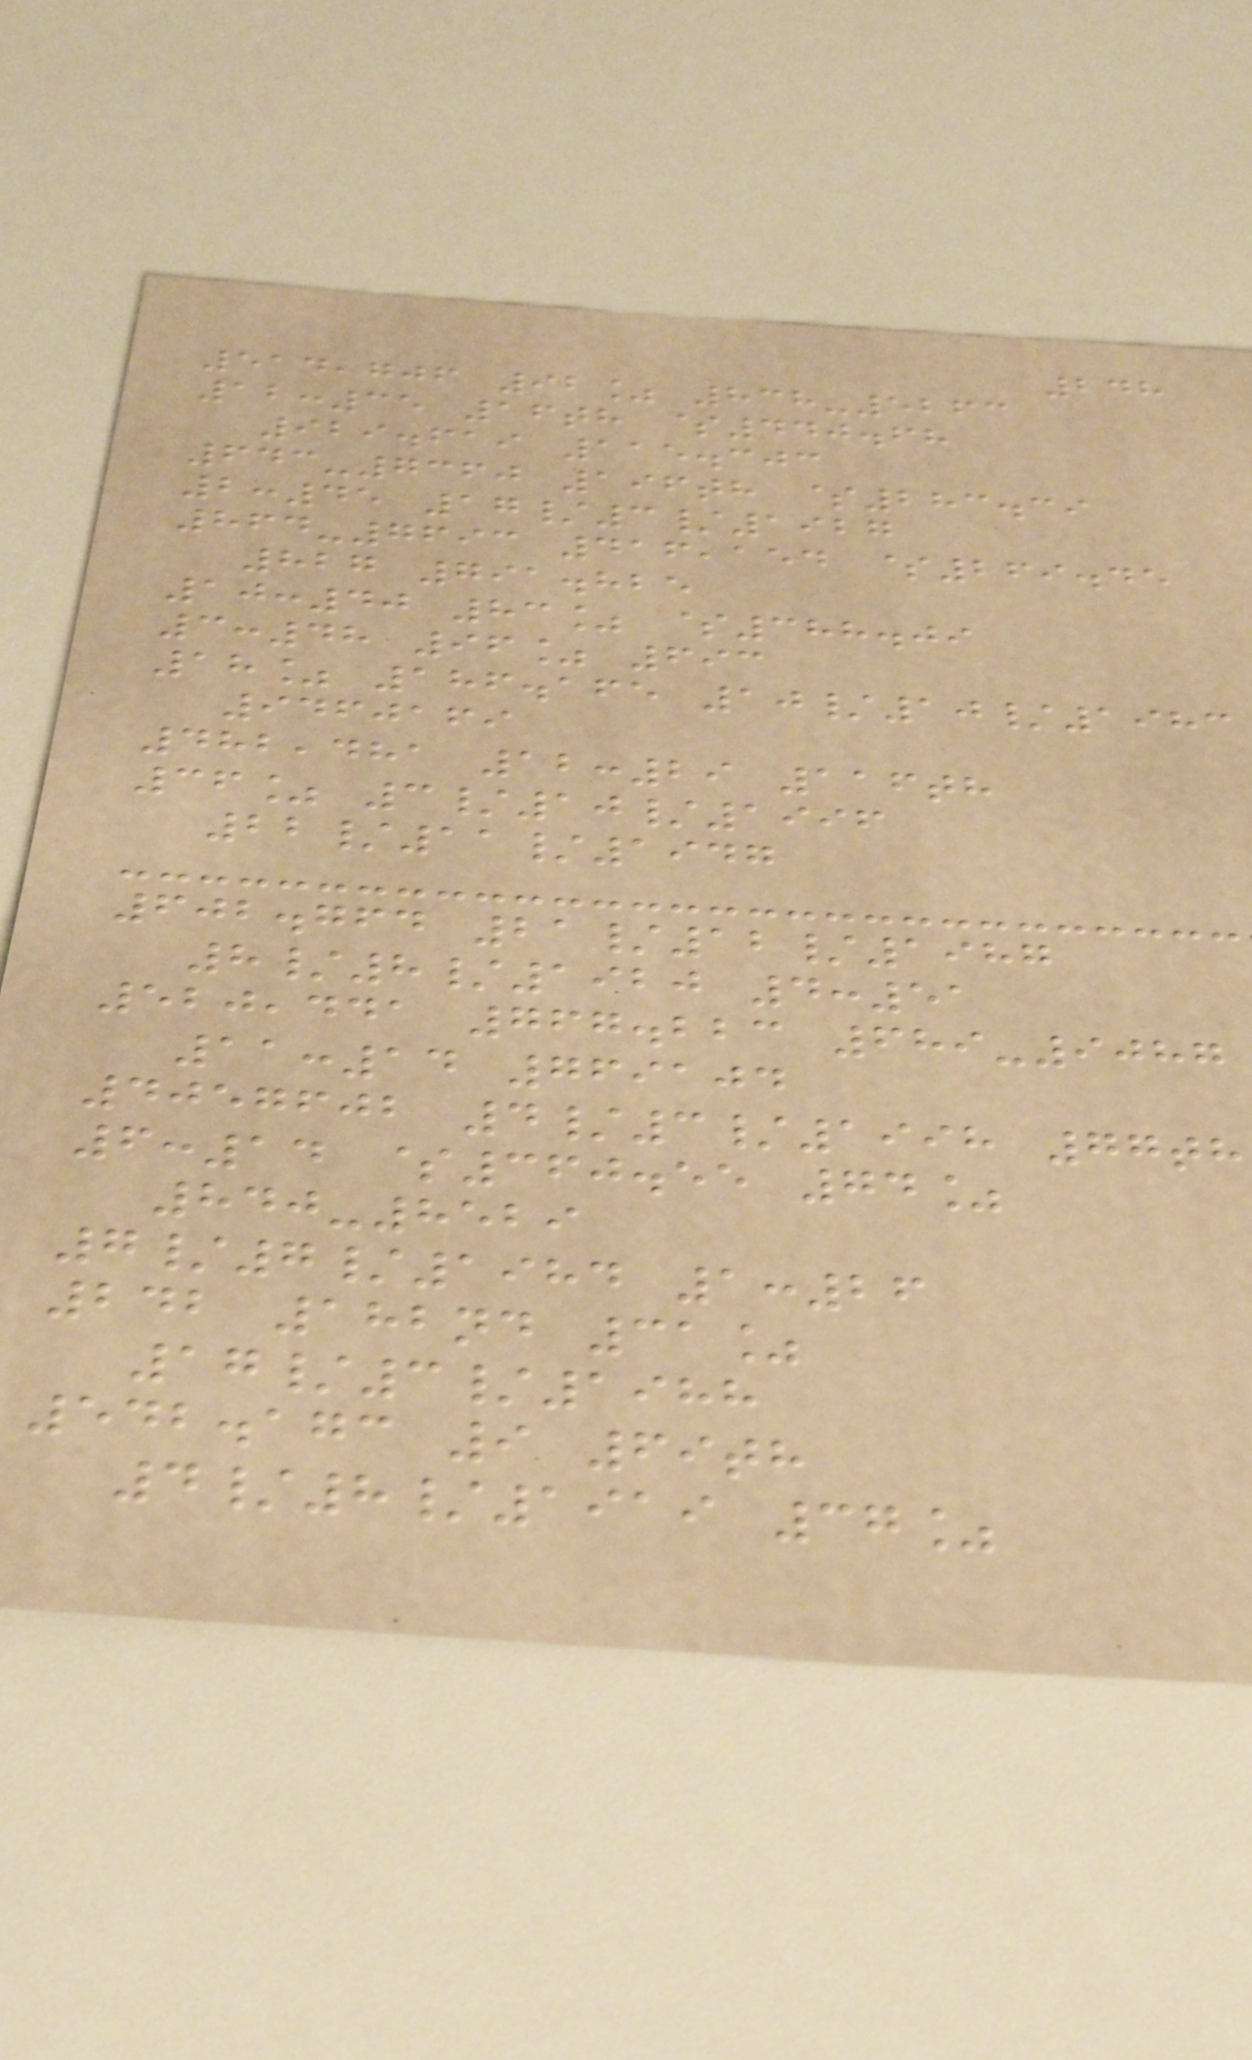248
514,706 92% 838-5263
12:35 16th $440.68
929.619 115.303
643-7360 196th $283.39
2:45 17/3/1927
864-7693 416,154 $269.45
827 791.825
10:40 83% $388.09
3:48 96% 693
18% 186.165 10/10/1983
9460169
482,481 12:29 116th
36% 3/10/1996
22/11/1947
602.764 21/12/1987
8/8/1920 4:51
520,441 767.223 689-9087
11:14 769104
4057602 4/3/1998 77th
6:14 $360.55 74%
840-8529
7/7/1984 1:26
242 182nd 31%
17/3/1988
542.173 9 69th
4/8/1919 37%
